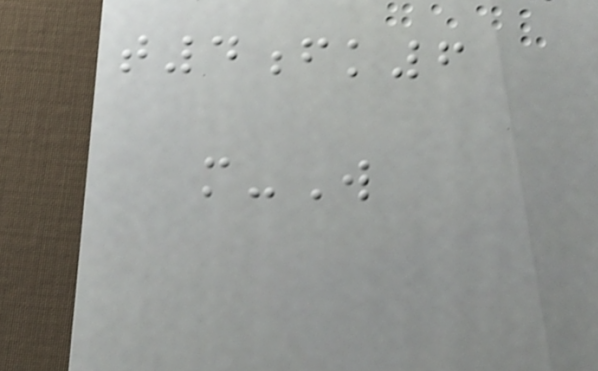t4fk6
m-W
